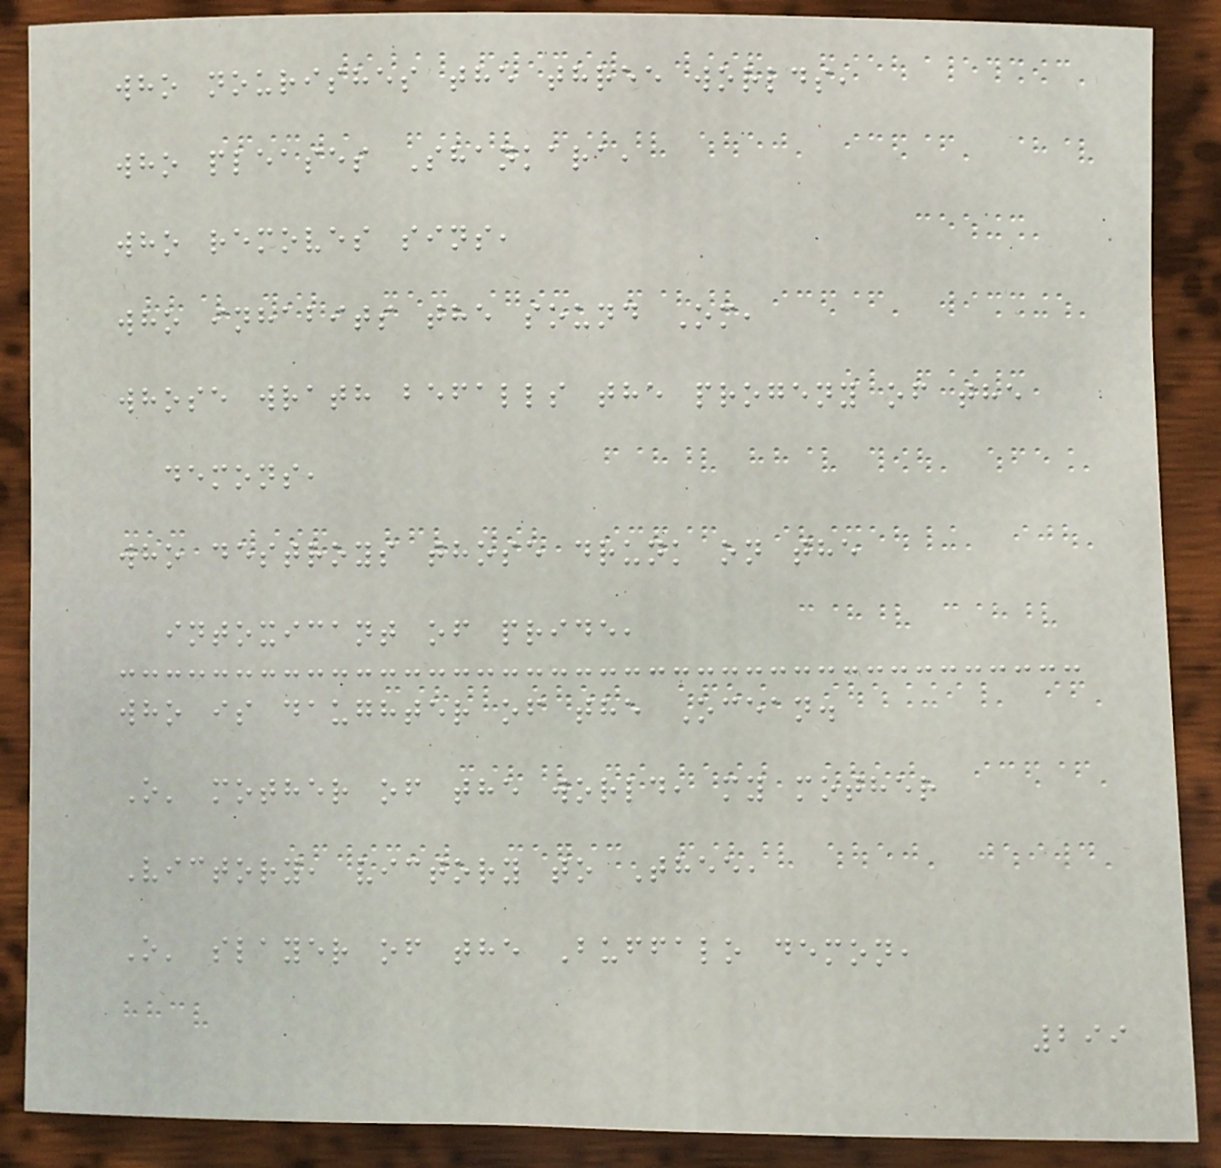who nourishes the three worlds,
who pleases Shankara,
who removes sins,
who inhabits the sound Om,
whose wrath befalls the progeny of the
demons,
who destroys those drunk on the
intoxicant of pride,
who is daughter of the Ocean.
O' mother of the world, my mother
Victory, victory to Thee,
O' slayer of the Buffalo demon,
299
